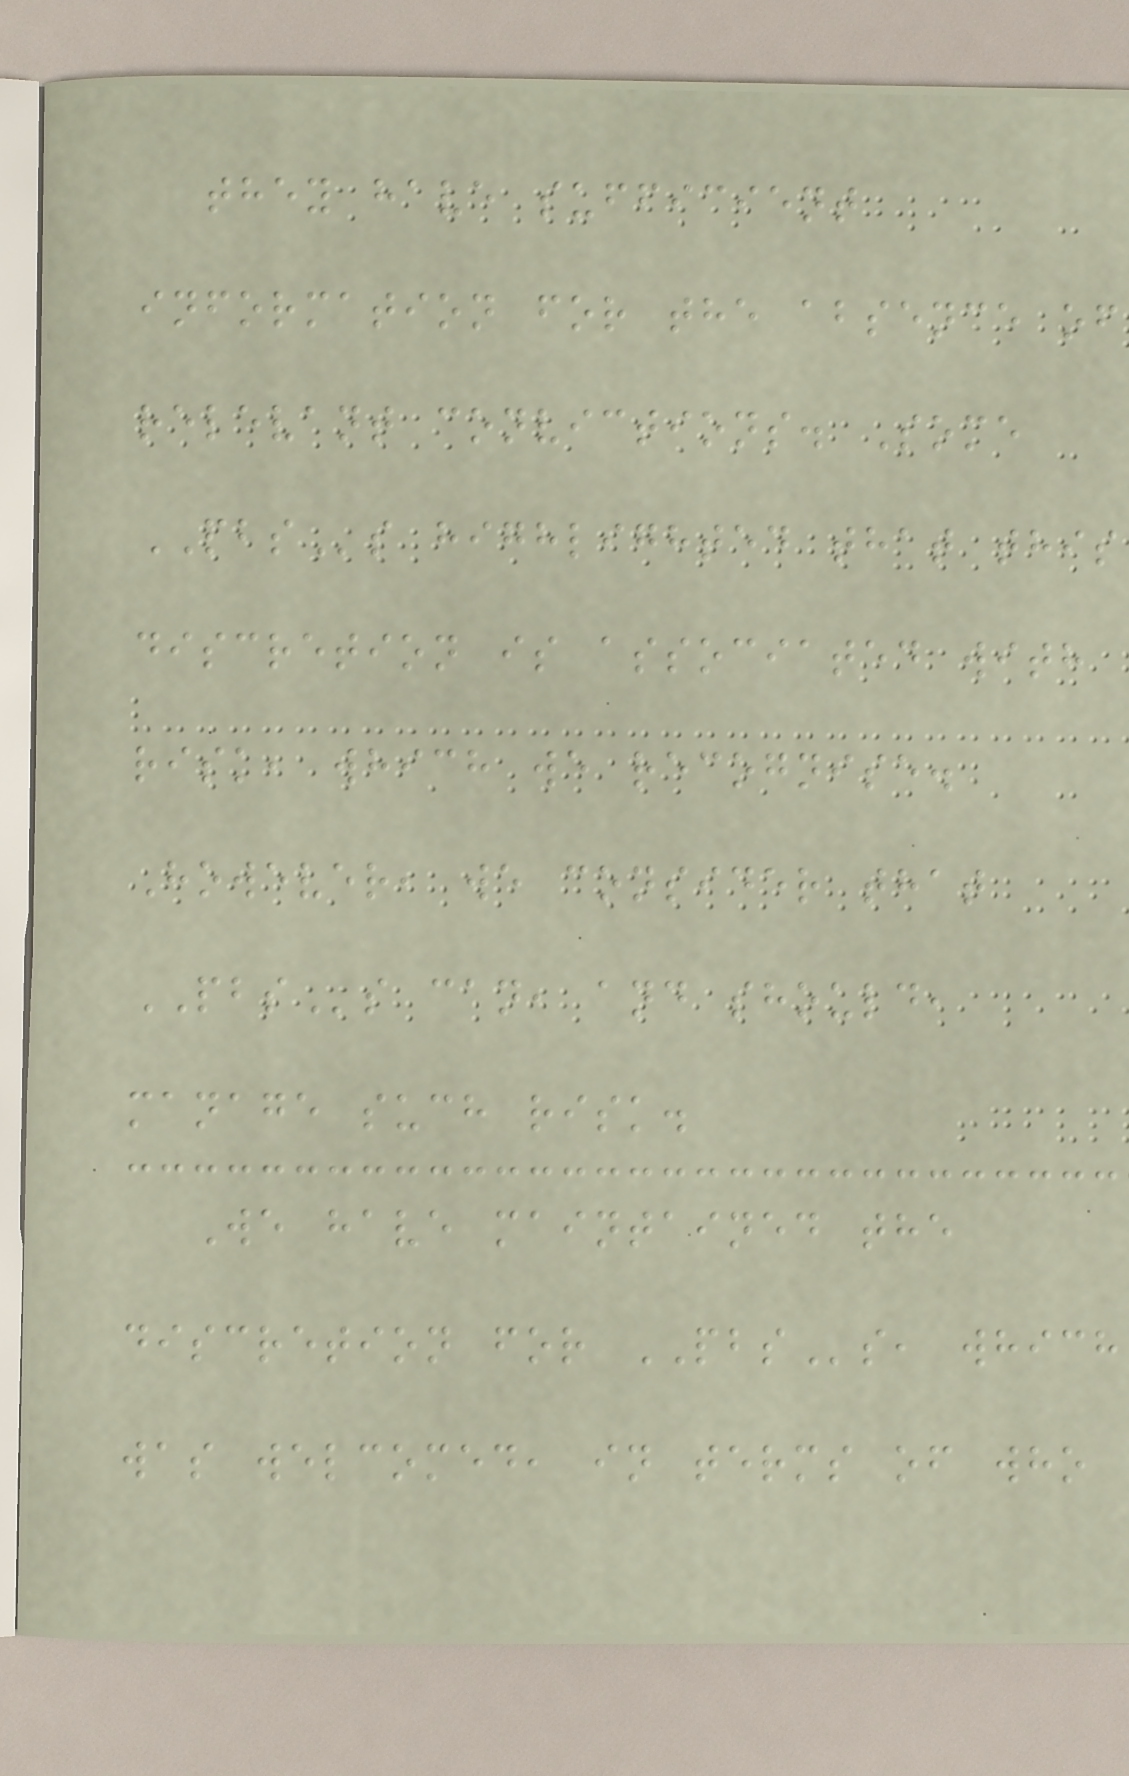they have sufficient
information for the absence of
relevant convictions. Some
PBSs highlighted that this
discretion is associated with
risk, which we recognise.
However, we consider that
PBSs can, and should,
manage such risk.
We have maintained the
discretion for PBSs, which
was welcomed, in terms of who
